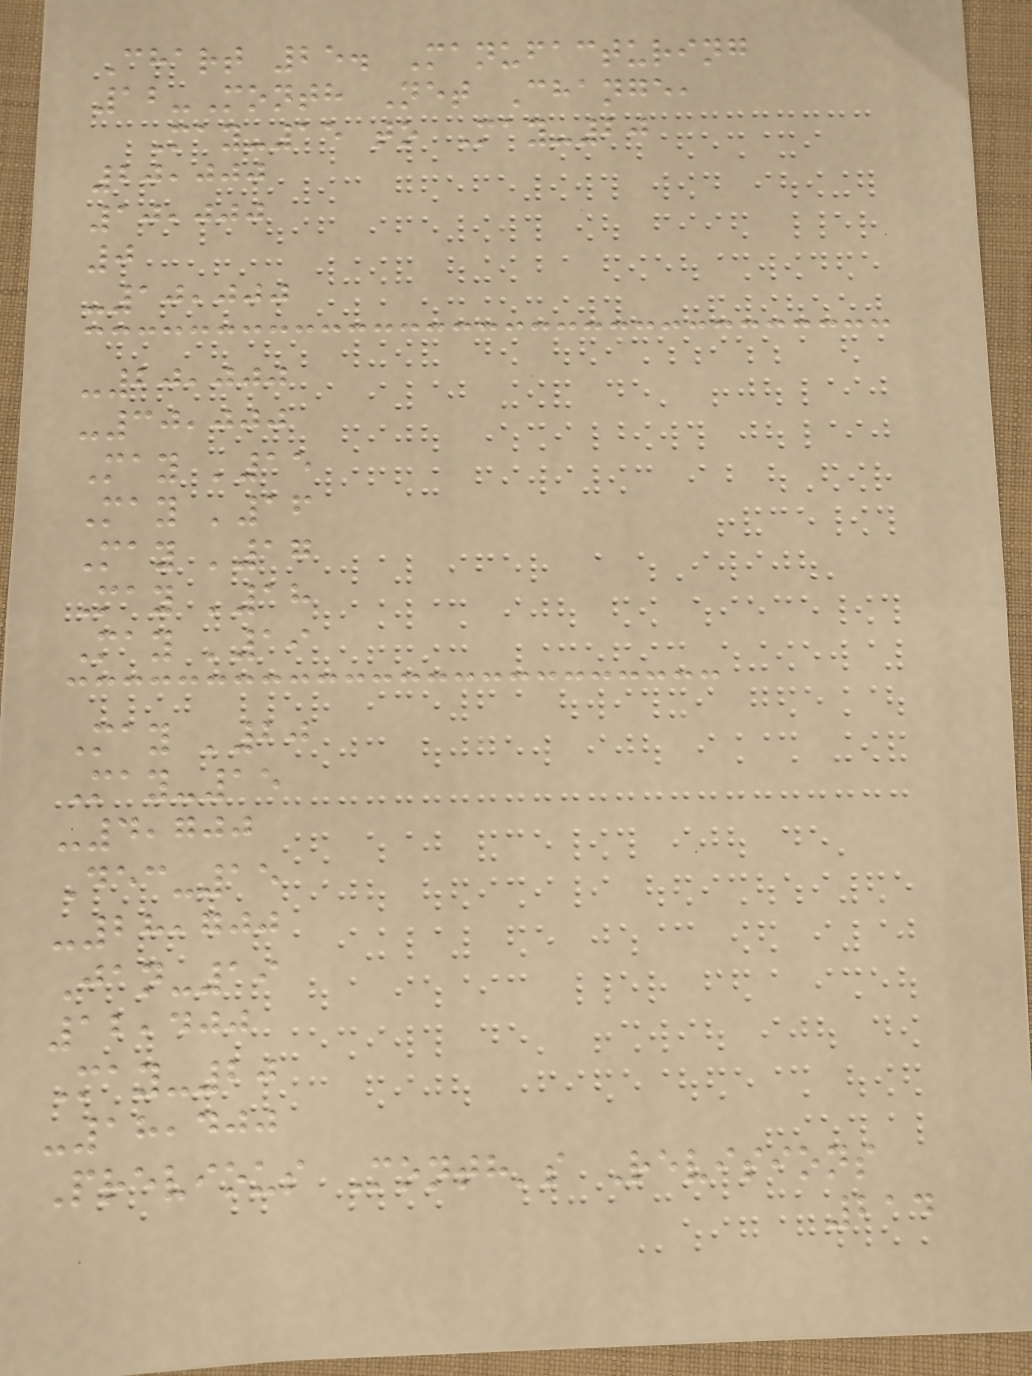Chart 25. Manufacturing
12-Month Net Change,
May-15 to May-20
20,000
10,000
0
-10,000
-20,000
-30,000
May '15
May '16
May '17
May '18
May '19
May '20
May-15
-4,700
Dec-15
-28,700
Jan-19
12,400
May-20
-18,400
Previous Month's Revisions
214
